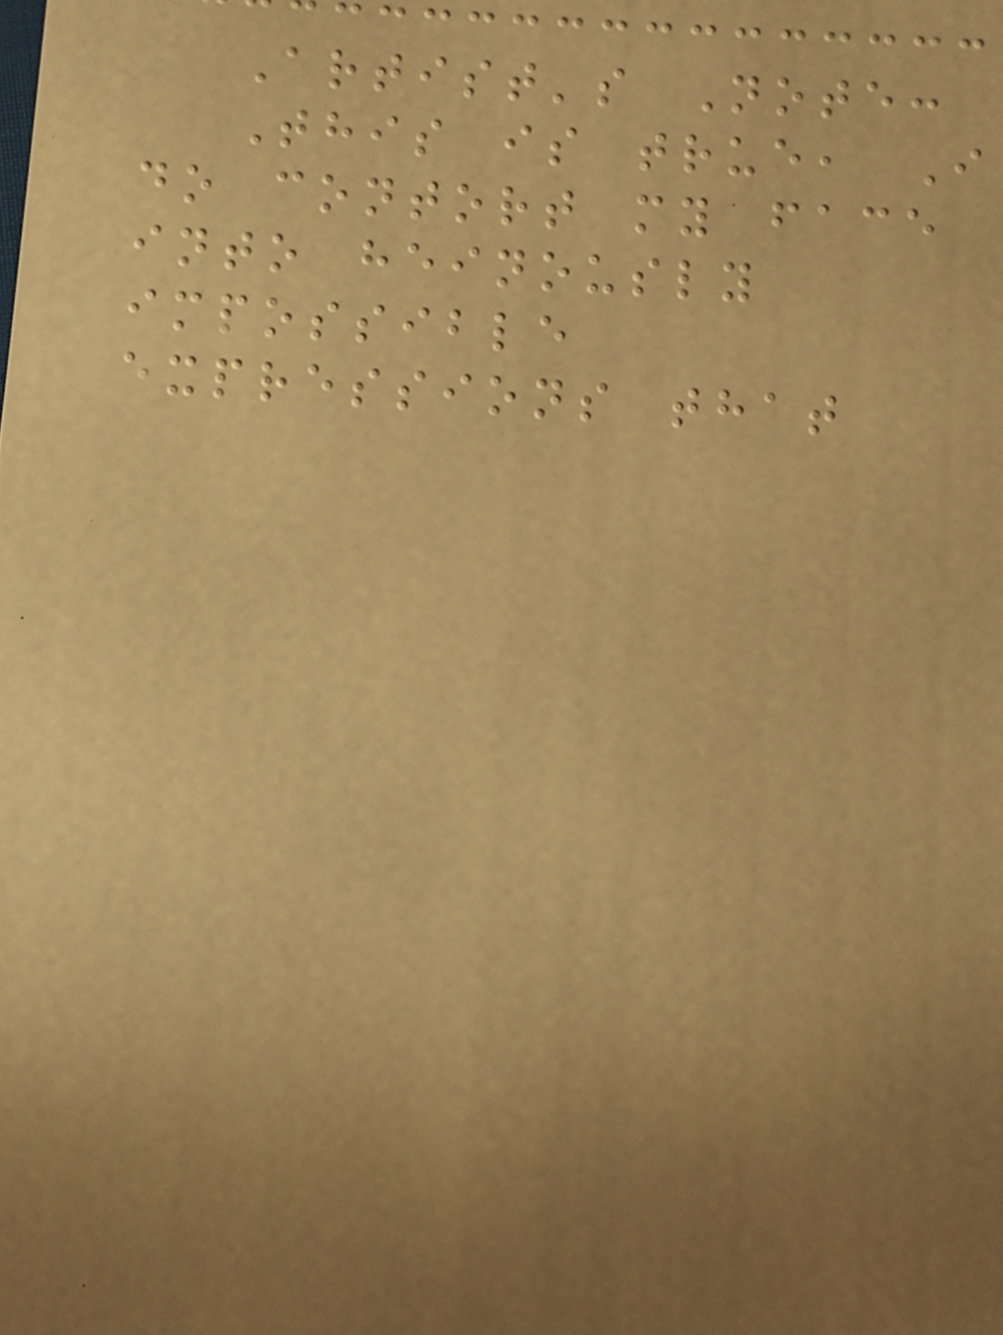Artist's Note:
This is true, I
do contort my face
into heinously
impossible
expressions that
